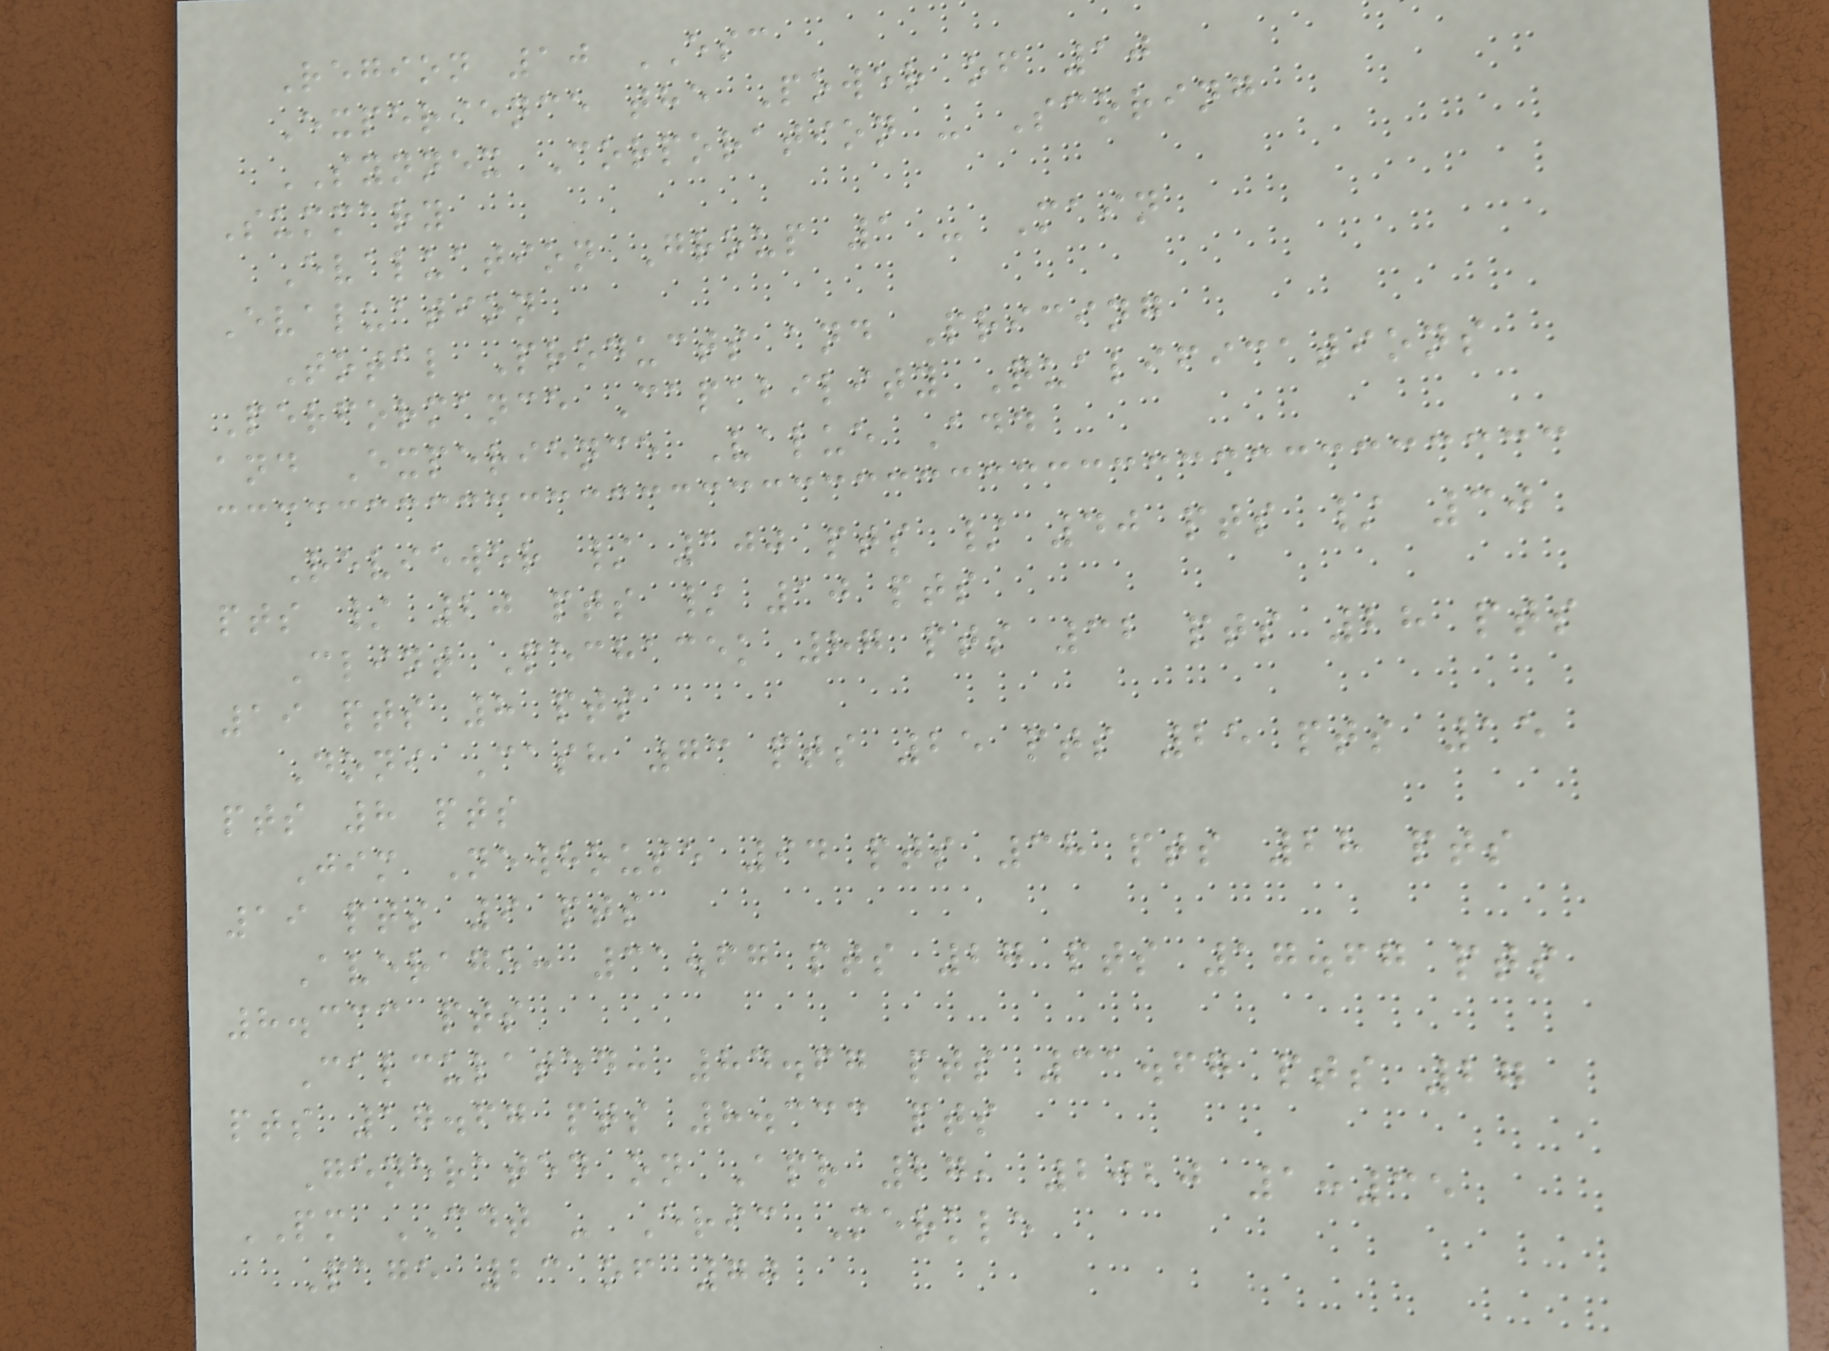Region 10 ESC
Experience the Power of 10
SYNNEX Corporation - Scoring
Summary
Evaluation Group 1 - Main
Evaluation
Total Products and Pricing
Performance Capability Qualifications
and Experience Value Add
Reviewer / 100 pts / 40 pts / 30
pts / 20 pts / 10 pts
Clint Pechacek 87 pts 32 pts 28 pts
19 pts 8 pts
Doni Cash 73 pts 25 pts 25 pts 15
pts 8 pts
Jim Newhouse 94 pts 38 pts 28 pts
19 pts 9 pts
Average: 31.67 pts 27 pts 17.67 pts
8.333 pts
Calculated: 84.67 pts 31.67 pts 27
pts 17.67 pts 8.333 pts
Generated on Apr 27, 2020 1:35
PM CDT - Eric Merkle
Page 23 of 70
